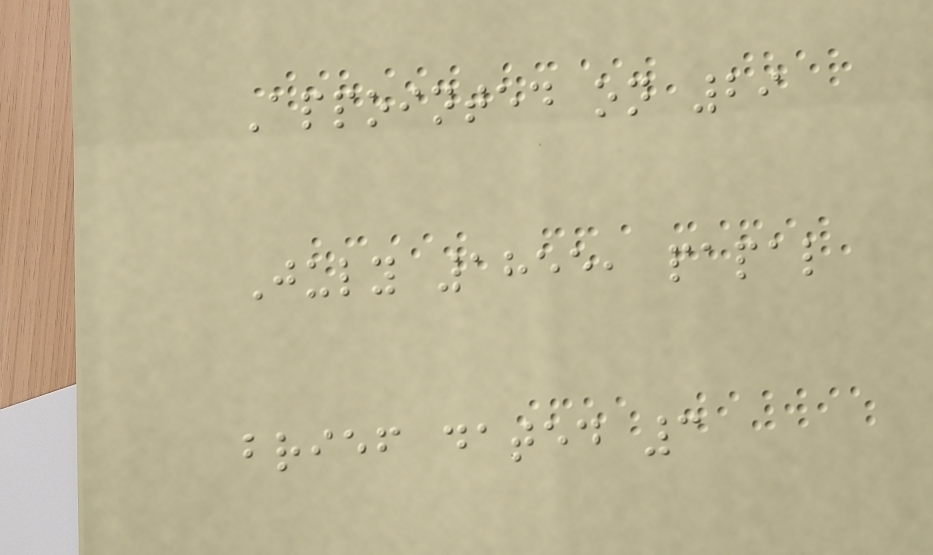Appointed on 29
July 1855, papal
brief dated 3
